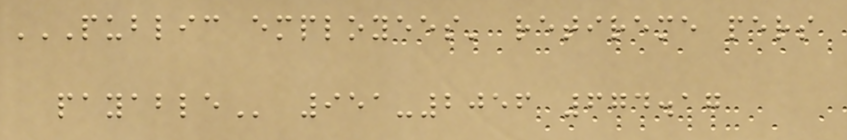PUBLIC EMPLOYEES' RETIREME PERS
PAYABLE 951-2056 674.17
